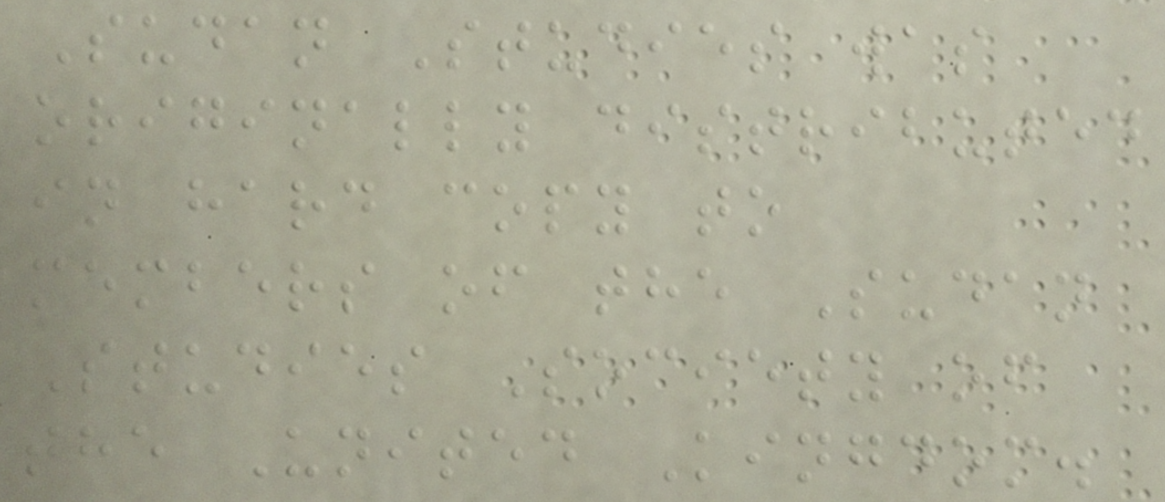Sudan Studies was
originally distributed
in hard copy to
members of the Sudan
Studies Society of
the United Kingdom.
